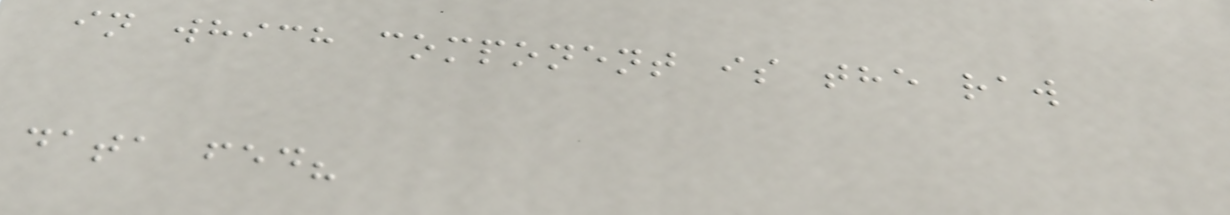in which component is the raw
data fed?
